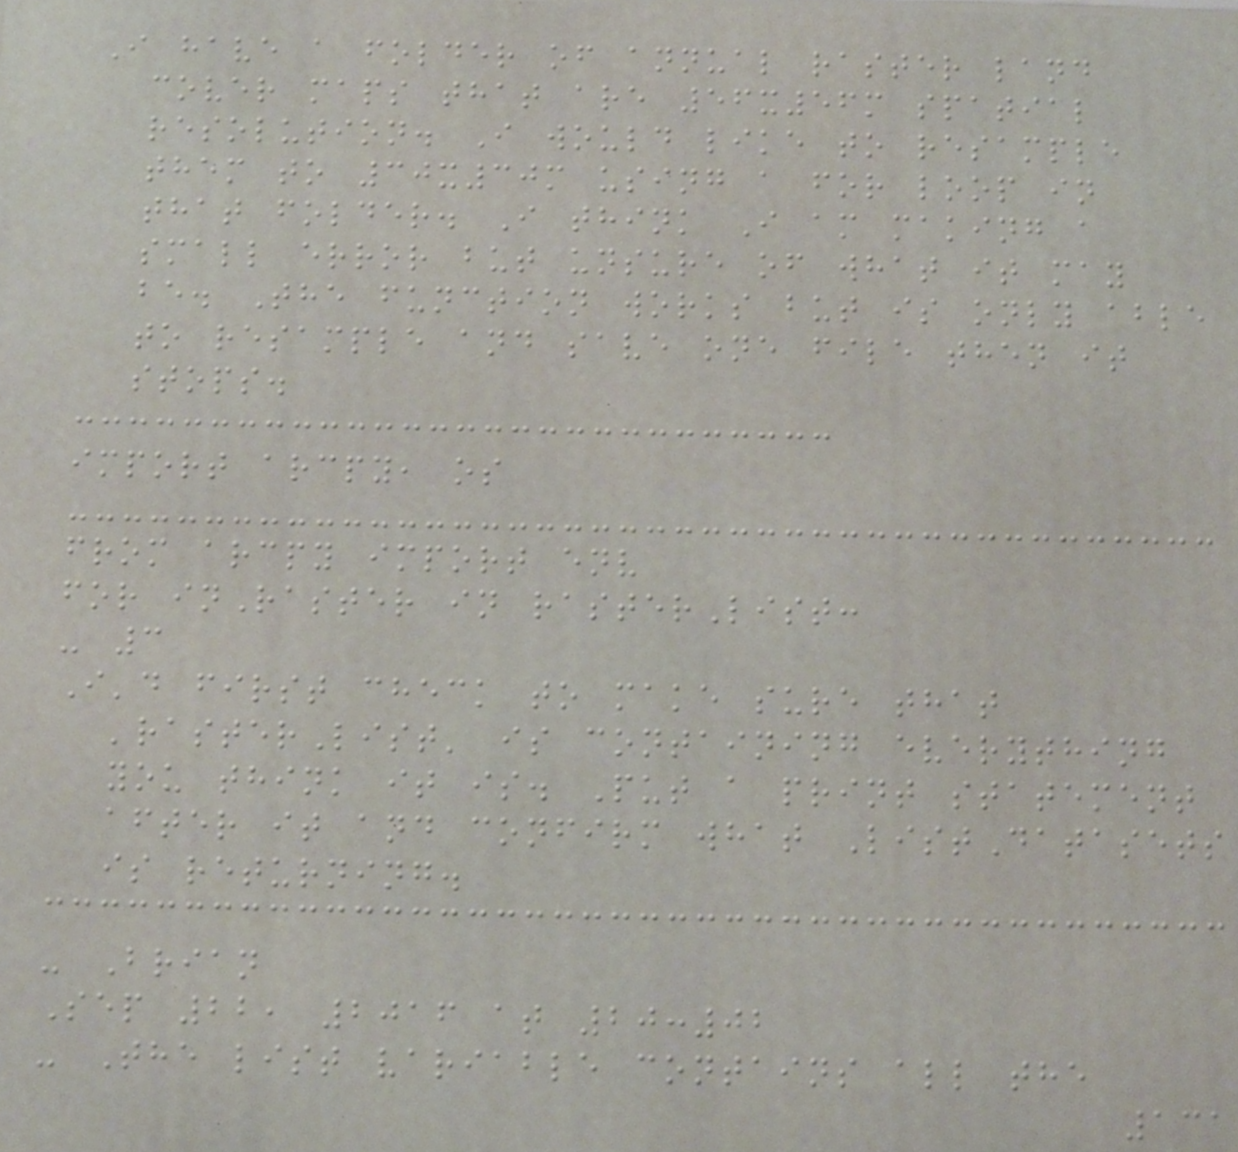I have a folder of annual raster land
cover maps that are 56x56m spatial
resolution. I would like to resample
them to 30x30m using a for loop in
that folder. I think I am making a
small error but unsure of what it may
be. The function works but is only able
to resample and save one file then it
stops.
import arcpy, os
from arcpy import env
for inRaster in rasterList:
- 3
I'd first check to make sure that
'rasterList' is containing everything
you think it is. Put a print statement
after it and confirm what ListDatasets
is returning.
- Brian
Sep 22, 2016 at 20:02
- The list variable contains all the
131
